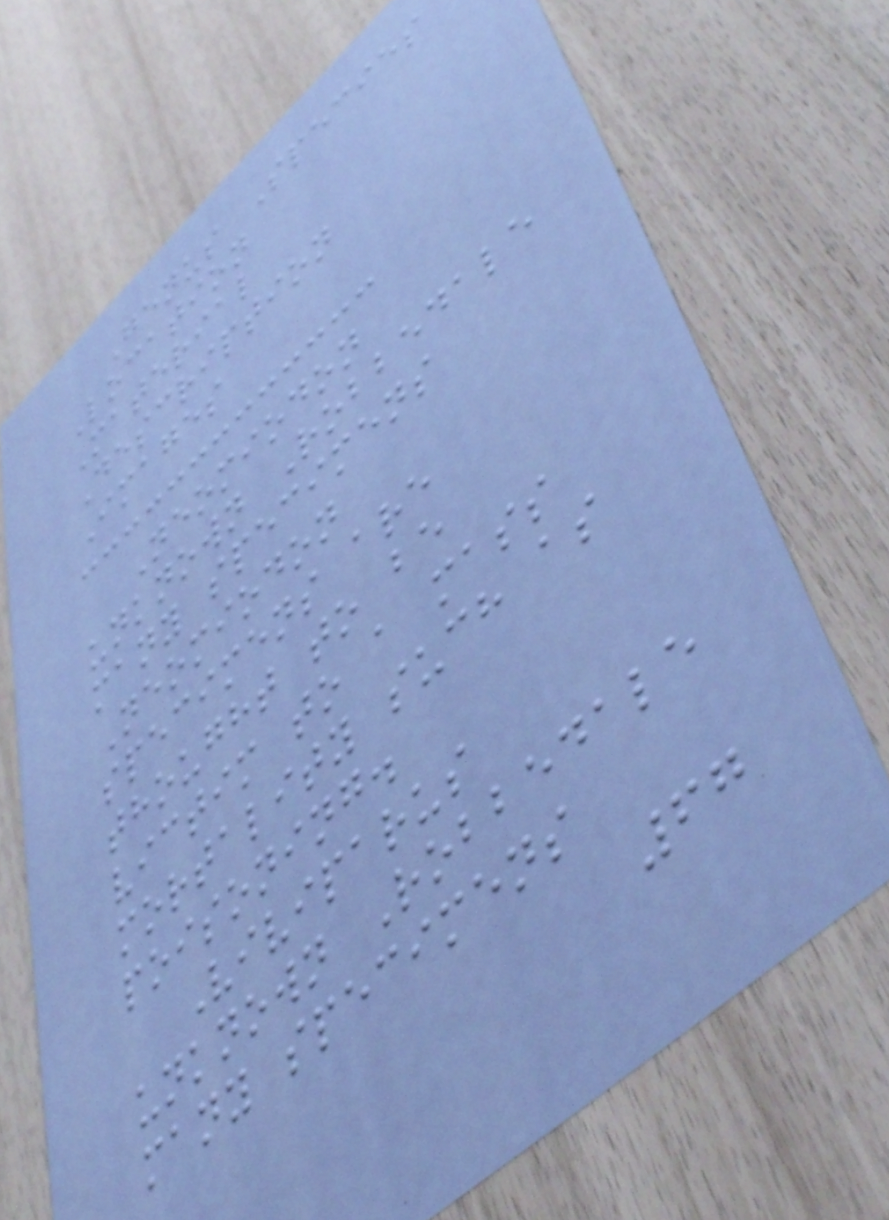Genus Species
Location
Material
Description
Images
Neomiodon
unknown Robbedale
many specimens
Neomiodon
specimens are
thought to be
victim to a mass
mortality such as
poisoning.
Viviparus
unknown Robbedale
many specimens
67
